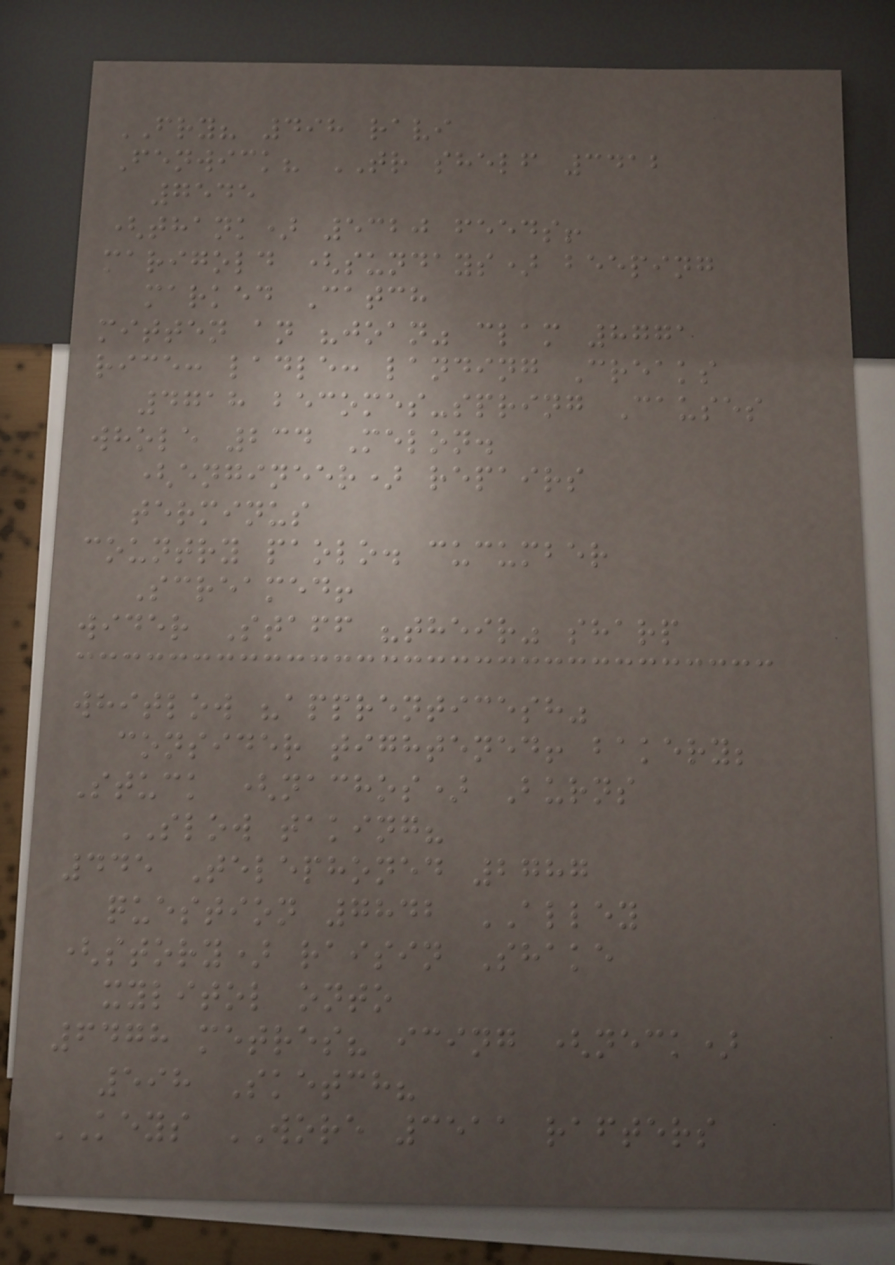FRY? 498 ravi
Fenwick? TR shelf 3412
7545
(thank) 5320 feeds!
marigold (sundays) beeping
marked Catch
mitten an "joan" clam 8771
rice: ladle: landing Creaks
4718 becomes-spring Causes
whole 234 Melon.
(engineer) repairs
terminus
country paolo. cucumber
Screamed!
wider Staff "their" sharp
whitlow "apprenticesh"
consider tightened! bakery;
Stuck (nachos) Burns
SLOW taking?
445 Telephoned 2787
question 7842 ALLEY
(story) raisin Shake
xylitol onto
6478 metres? icing (neck)
598 Sketch?
KEYS WORE 3511 rafters
